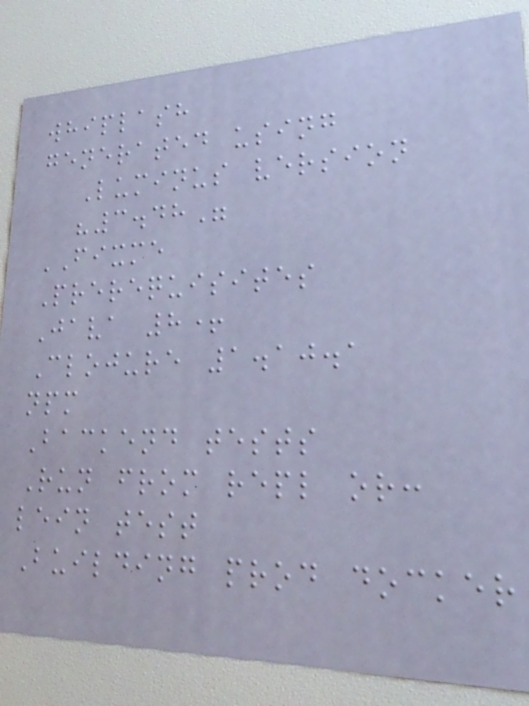whiplash
generated using
Luminus version
"3.48"
FIXME
Prerequisites
Java 8+
Clojure 1.10.1
npm
Backend tests
Run from repl or:
lein test
Building prod docker
